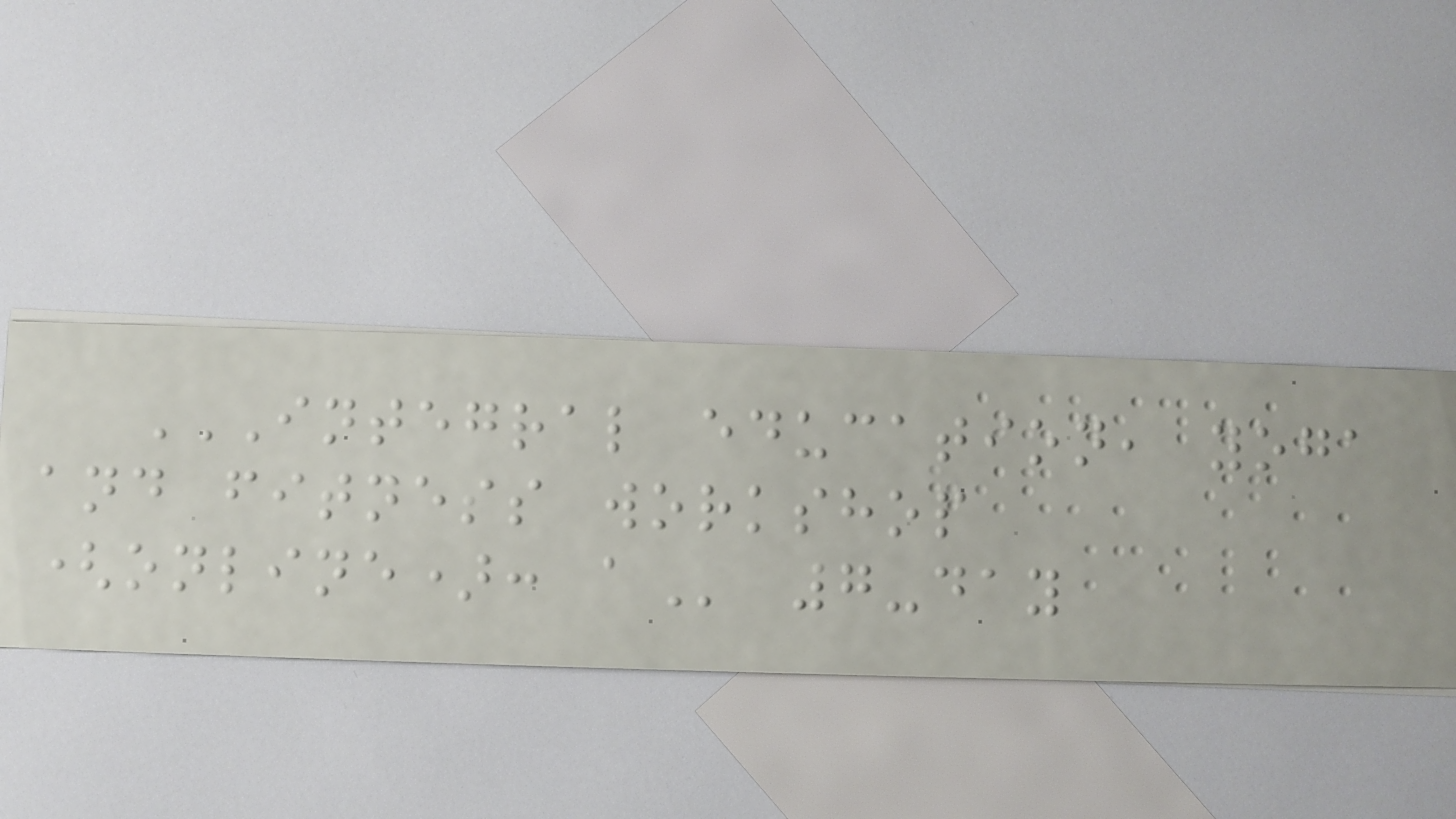INTEGRAL EDUCATION, YOGA
AND FITNESS WORKSHOP
(ONLINE): A 7-day
